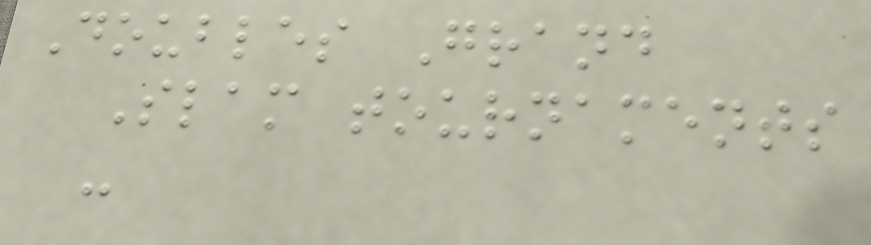Doubles Grand
Slam tournaments
-
